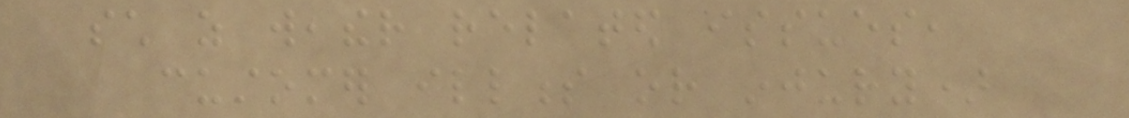such as weather related issues,
customer illness or injury)
